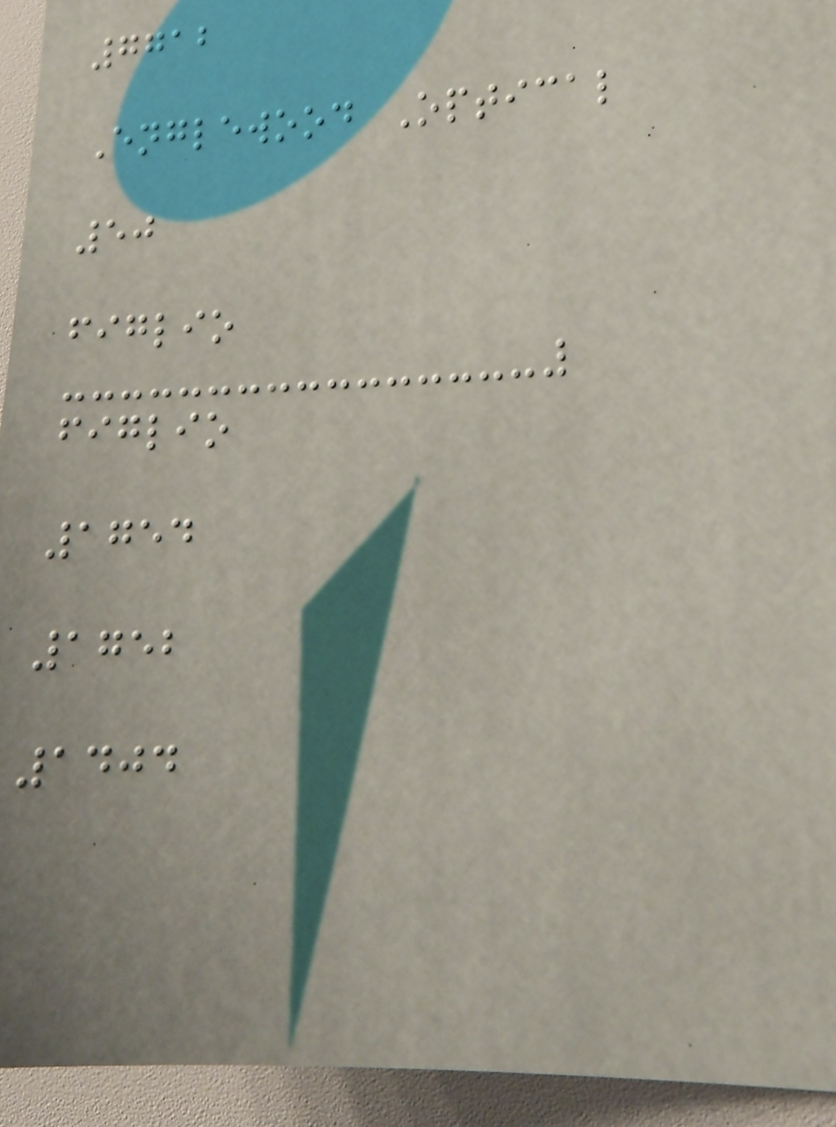7712
Englewood Optical
50
figlio
figlio
1754
1752
1404
